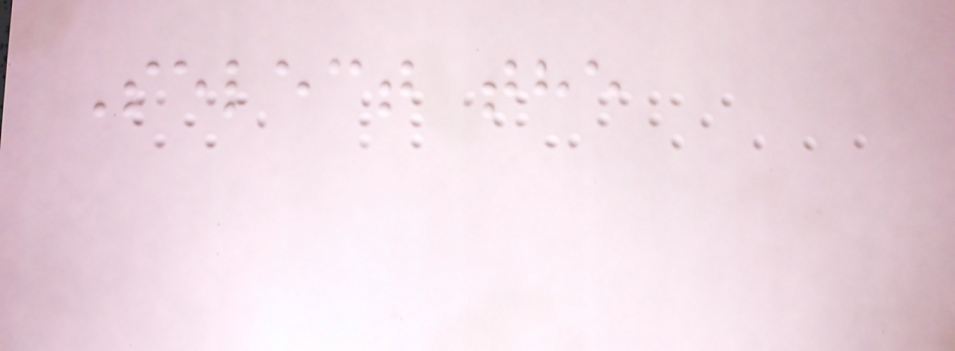Select the
